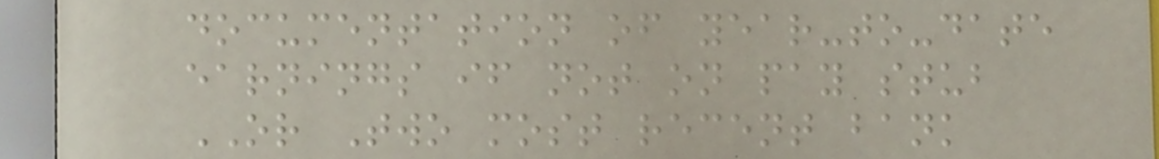documentation of year-to-date
earnings if not on pay stub
OR Two most recent bank
